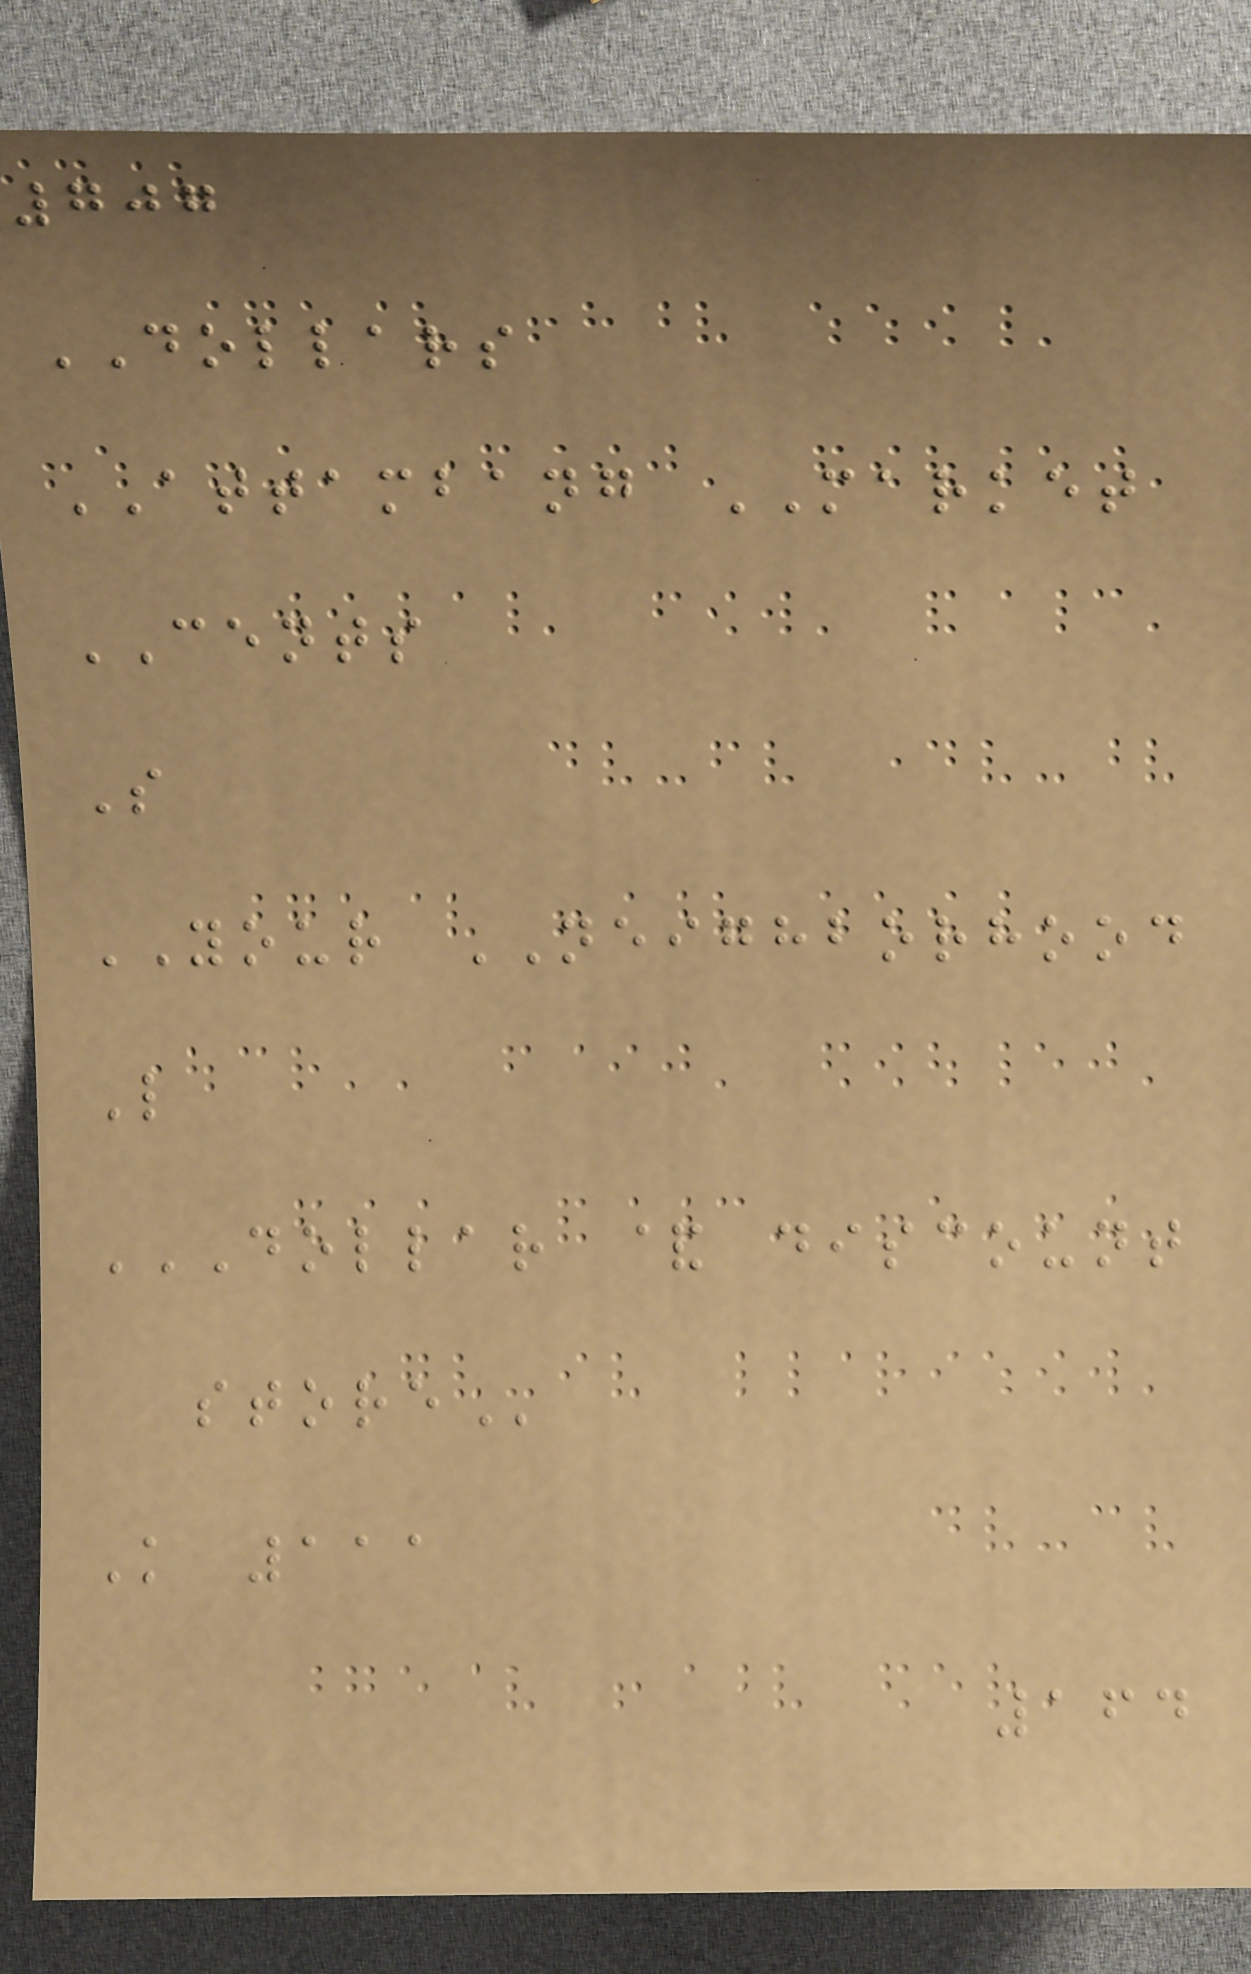707
DOLLARS
ATTAMBANG MARKET
CENTS
S
YOUR NEIGHBORHOOD
L
DOLLAR & DISCOUNT
STORE
K 111
164
